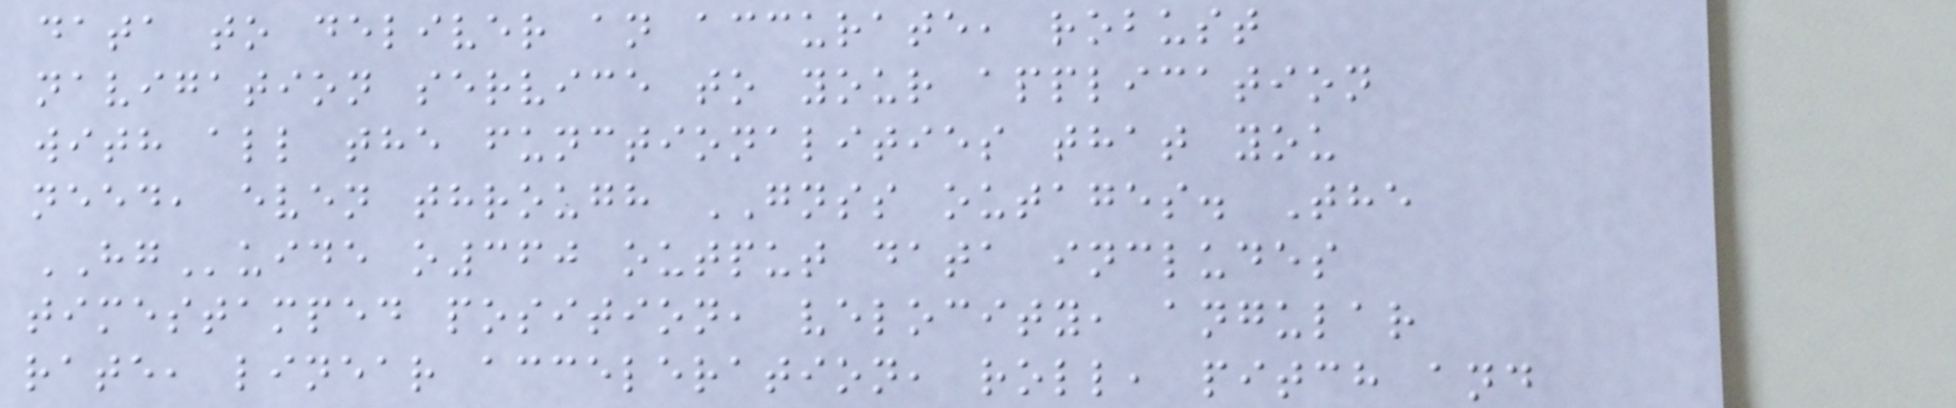data to deliver an accurate, robust
navigation service to your application
with all the functionalities that you
need, even through GNSS outages. The
HGuide o360 output data includes
timestamped position, velocity, angular
rate, linear acceleration, roll, pitch and
